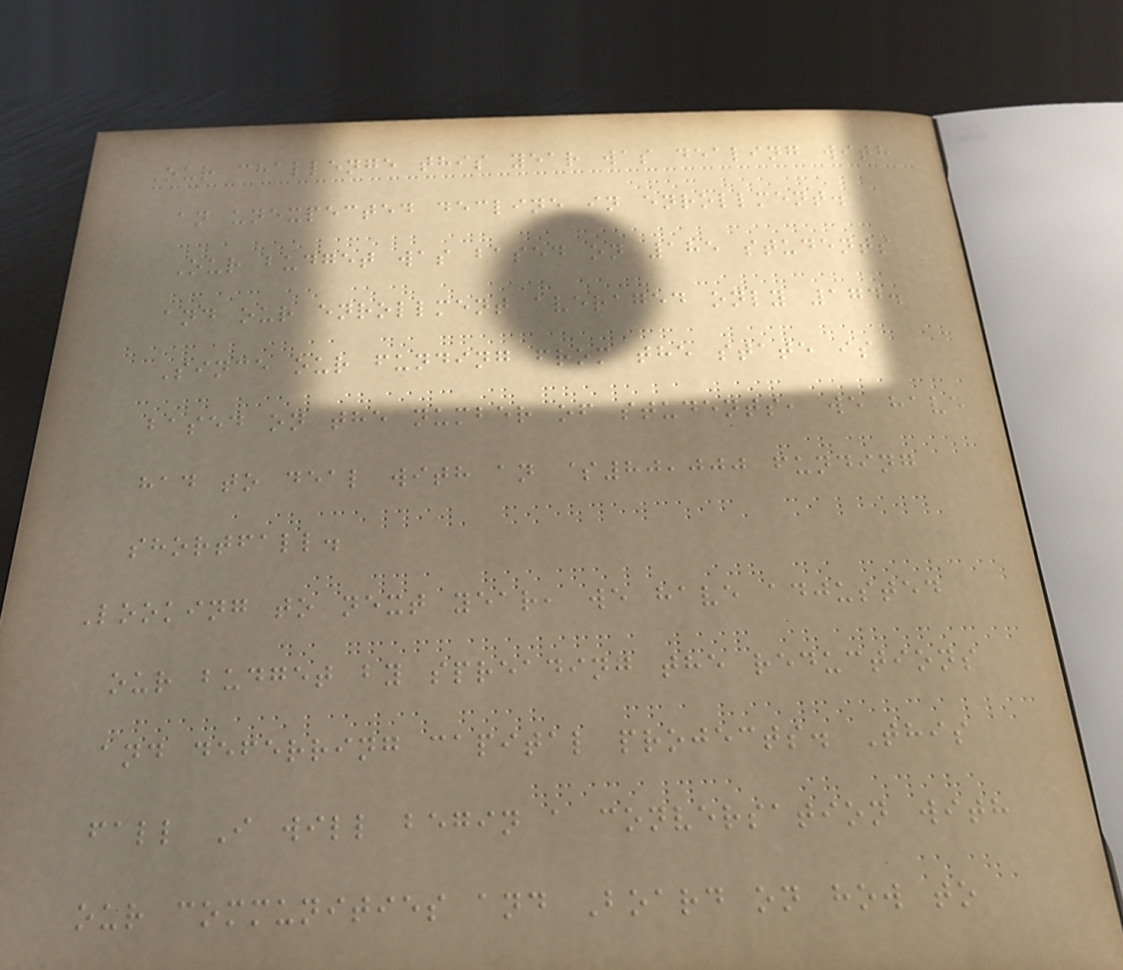Our challenge this year was dealing with
an unexpected decline in enrollment.
Our budget was based on 185 students
and our enrollment averaged only 174.
Since our funding from the state is
based on the number of students, we have
had to deal with an $80,000 funding
shortfall.
Looking to next year, we have adjusted
our budget by spreading the reductions
and deferring capital projects. This
fall I will begin a conversation with
our communities and Board on how to
